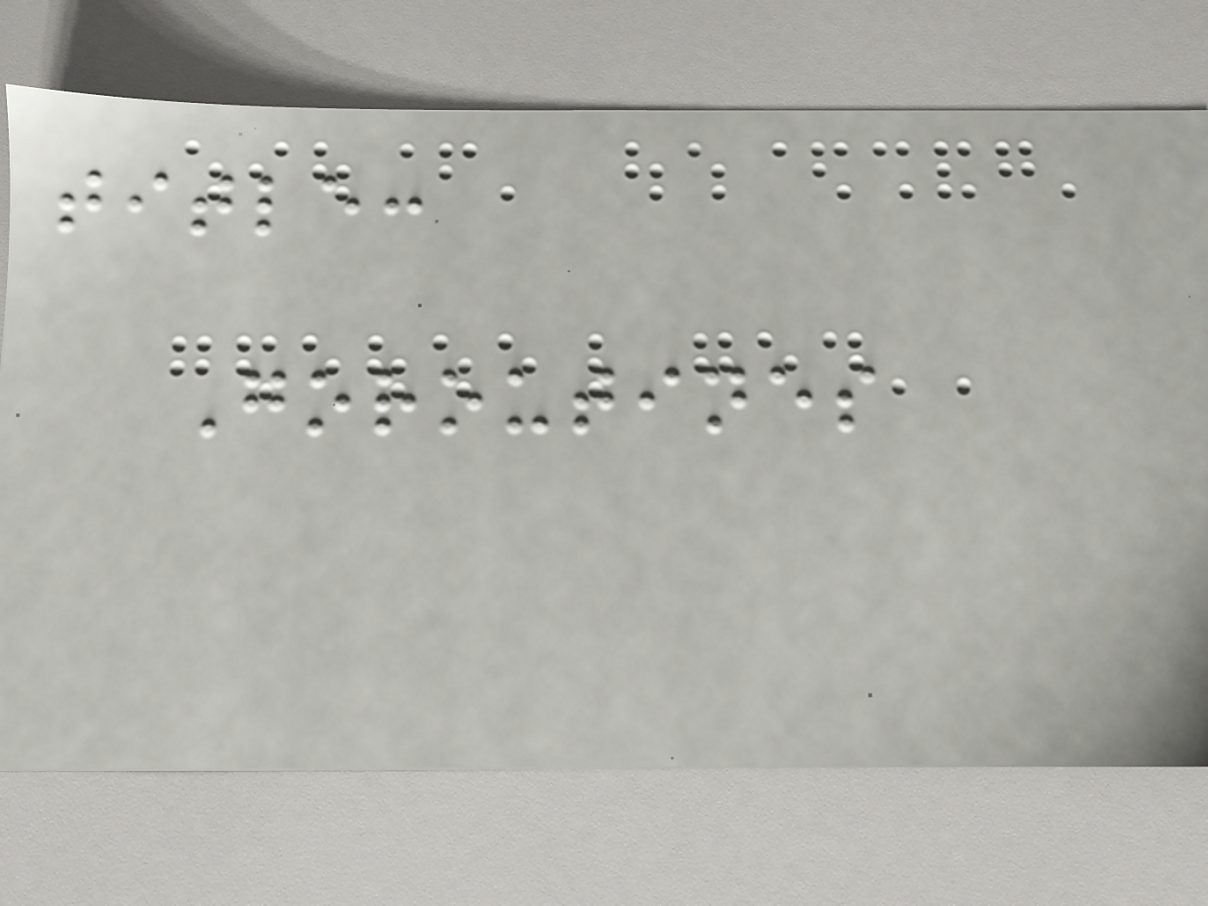title:
Goroutines
